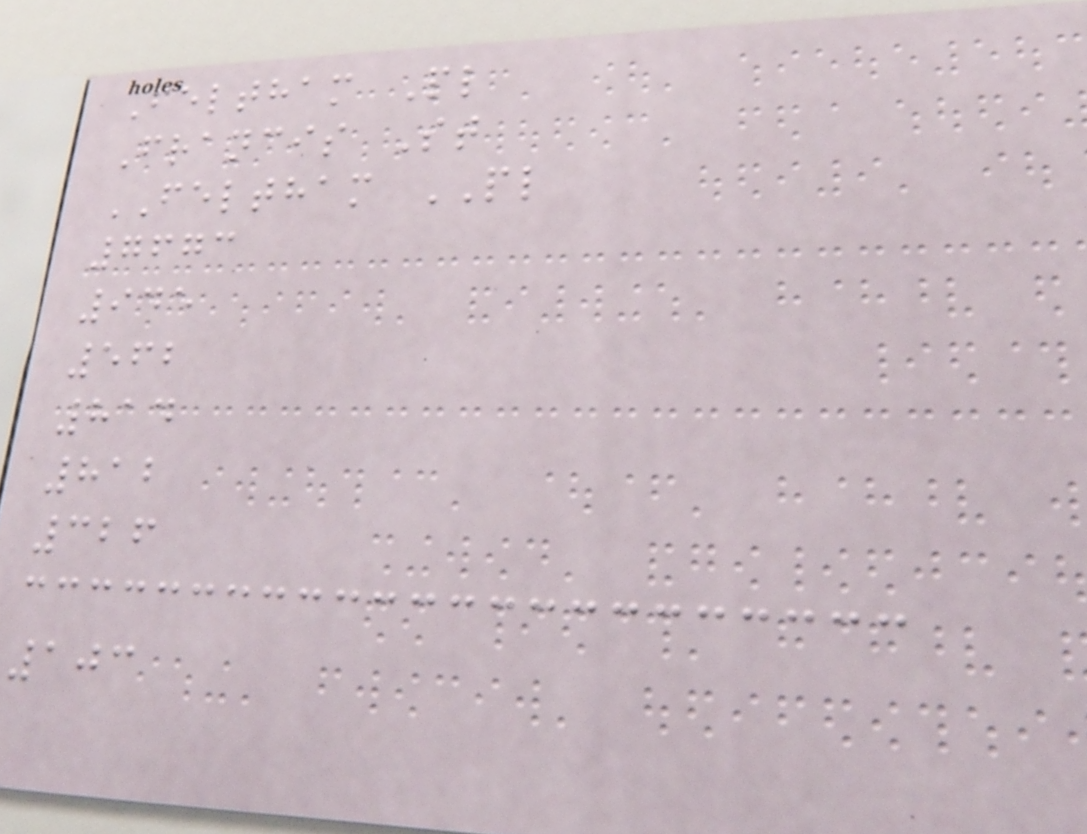Feltham Pl
Francis St
FELTHAM PL
7673
945
562
814
812
326
103
